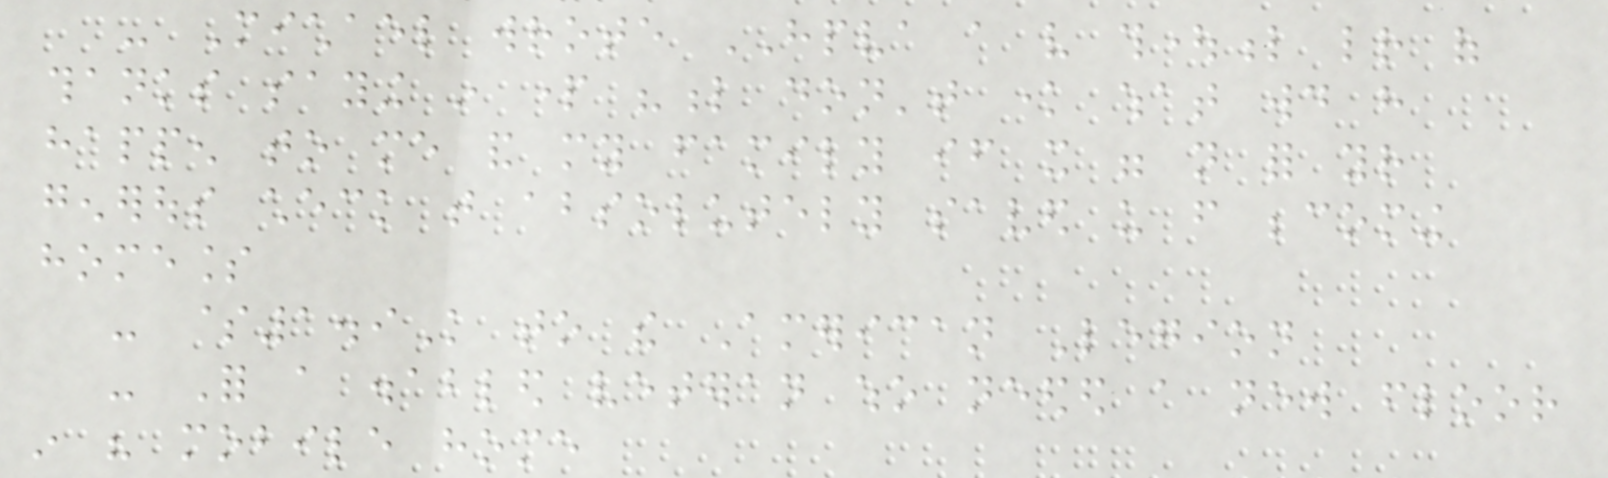- Michael wrote HPVA a very thoughtful letter of
thanks saying in part "l don't know what would have
happen to me and my family if it were not for your
generous check that absolutely saved us from becoming
homeless
- $1.9K to the American Legion
- For a disabled veteran who needed a new floor
in his mobile home
